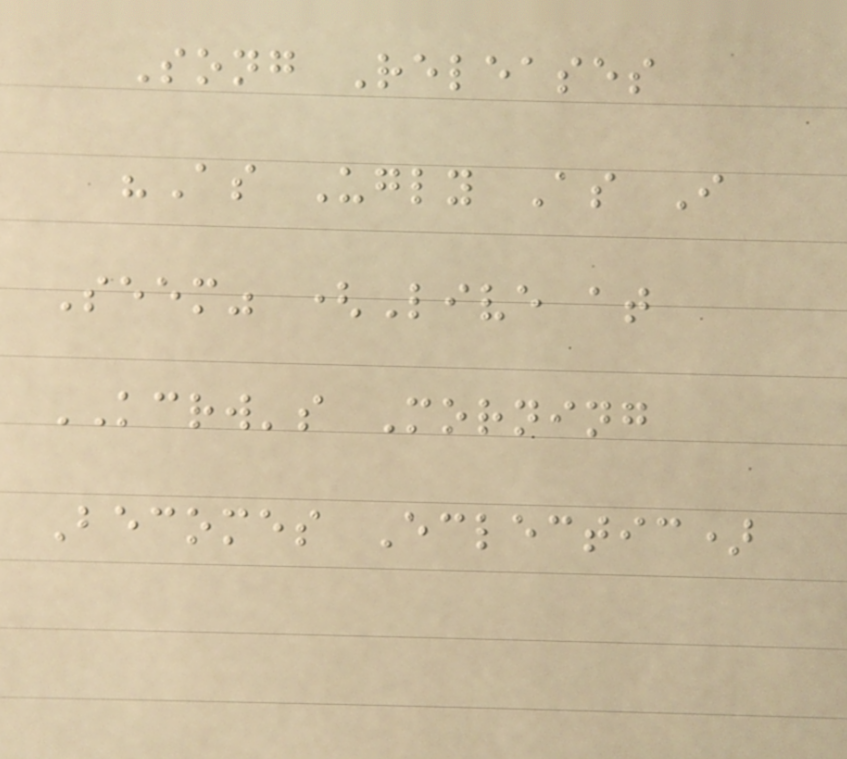Song Releases
"As Ugly As I
Seem" (Live at
KCRW's Morning
Becomes Eclectic)
